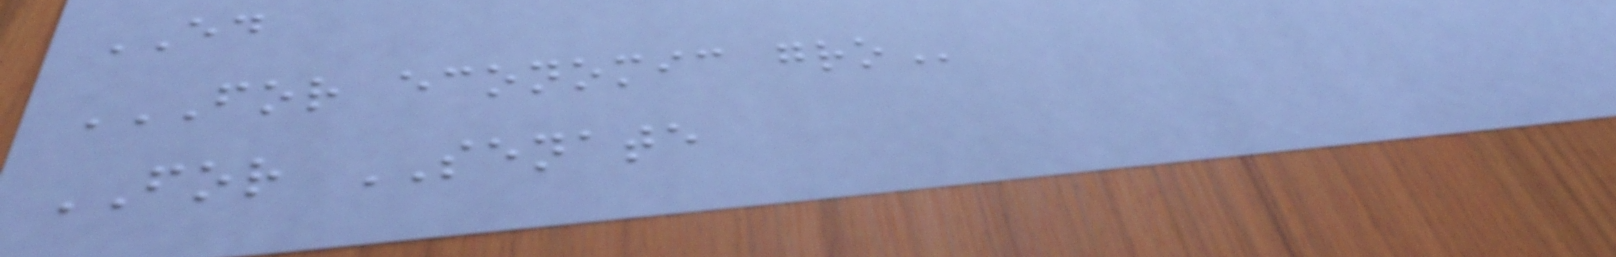ED
FOR ECONOMIC GRO
FOR SENATE
